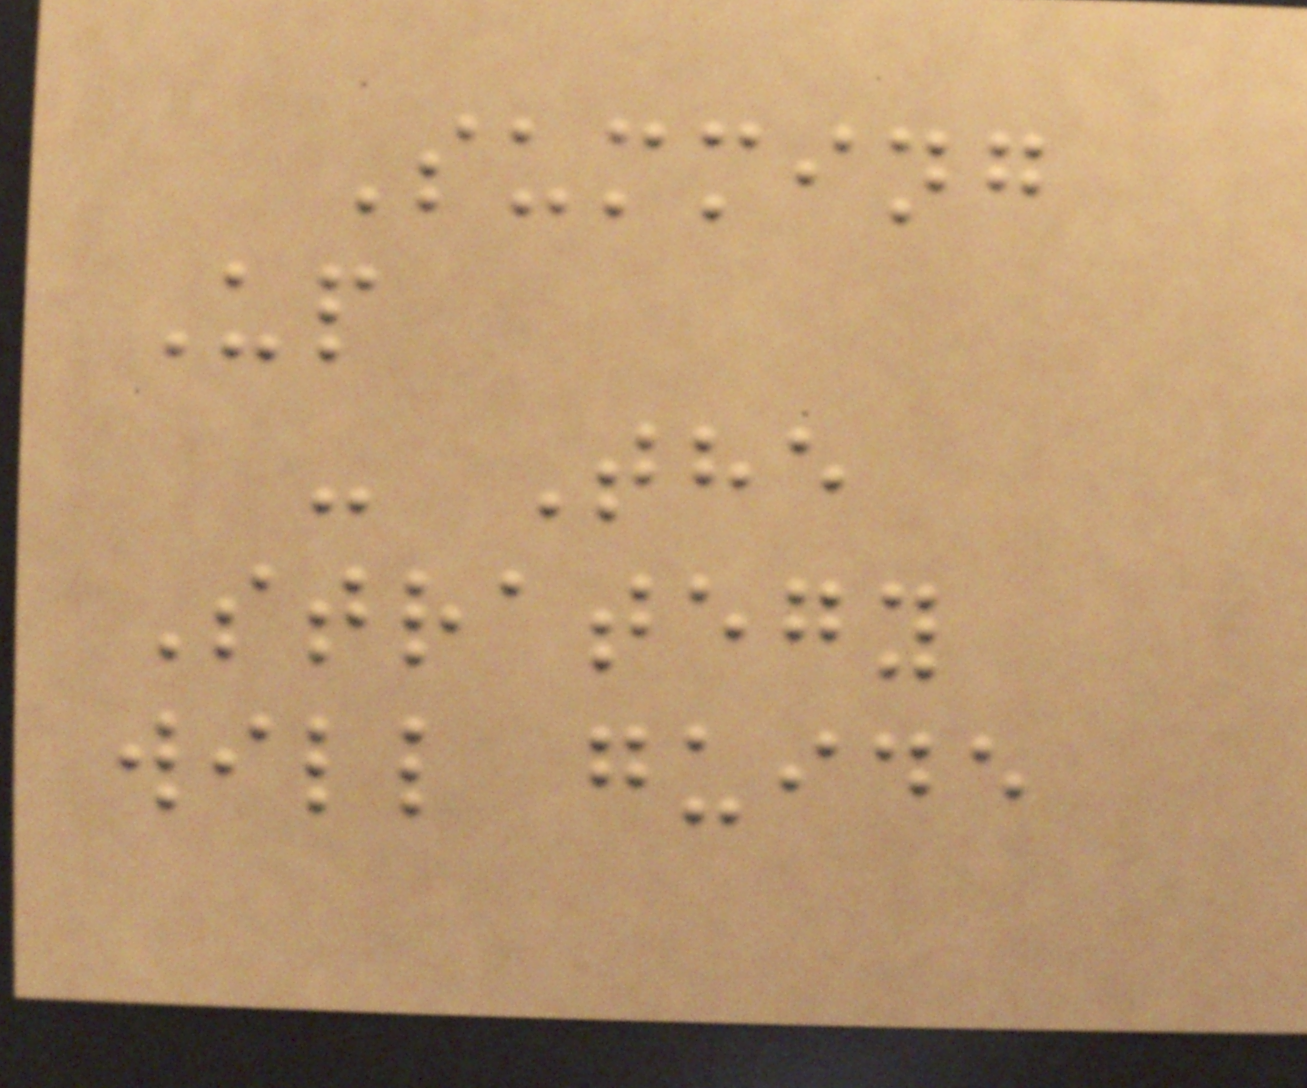Summing
Up
- The
Strategy
will guide
